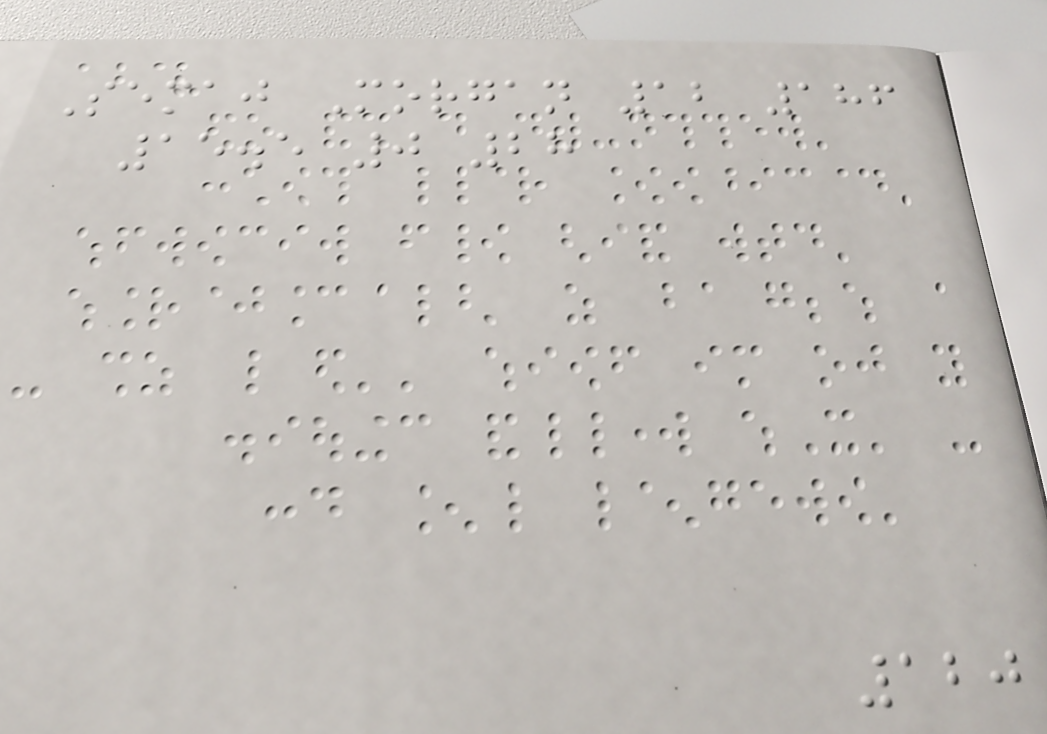Semaj Morgan 12 186
15.5 0 28
120
